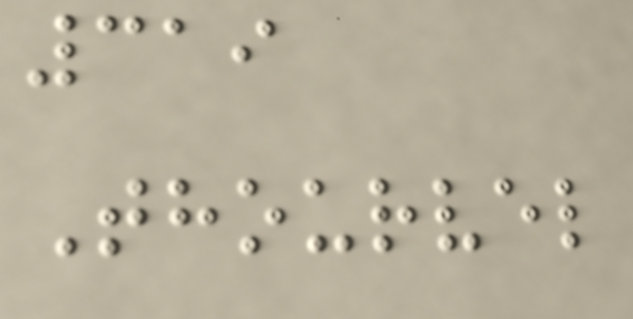319
Thourvel
